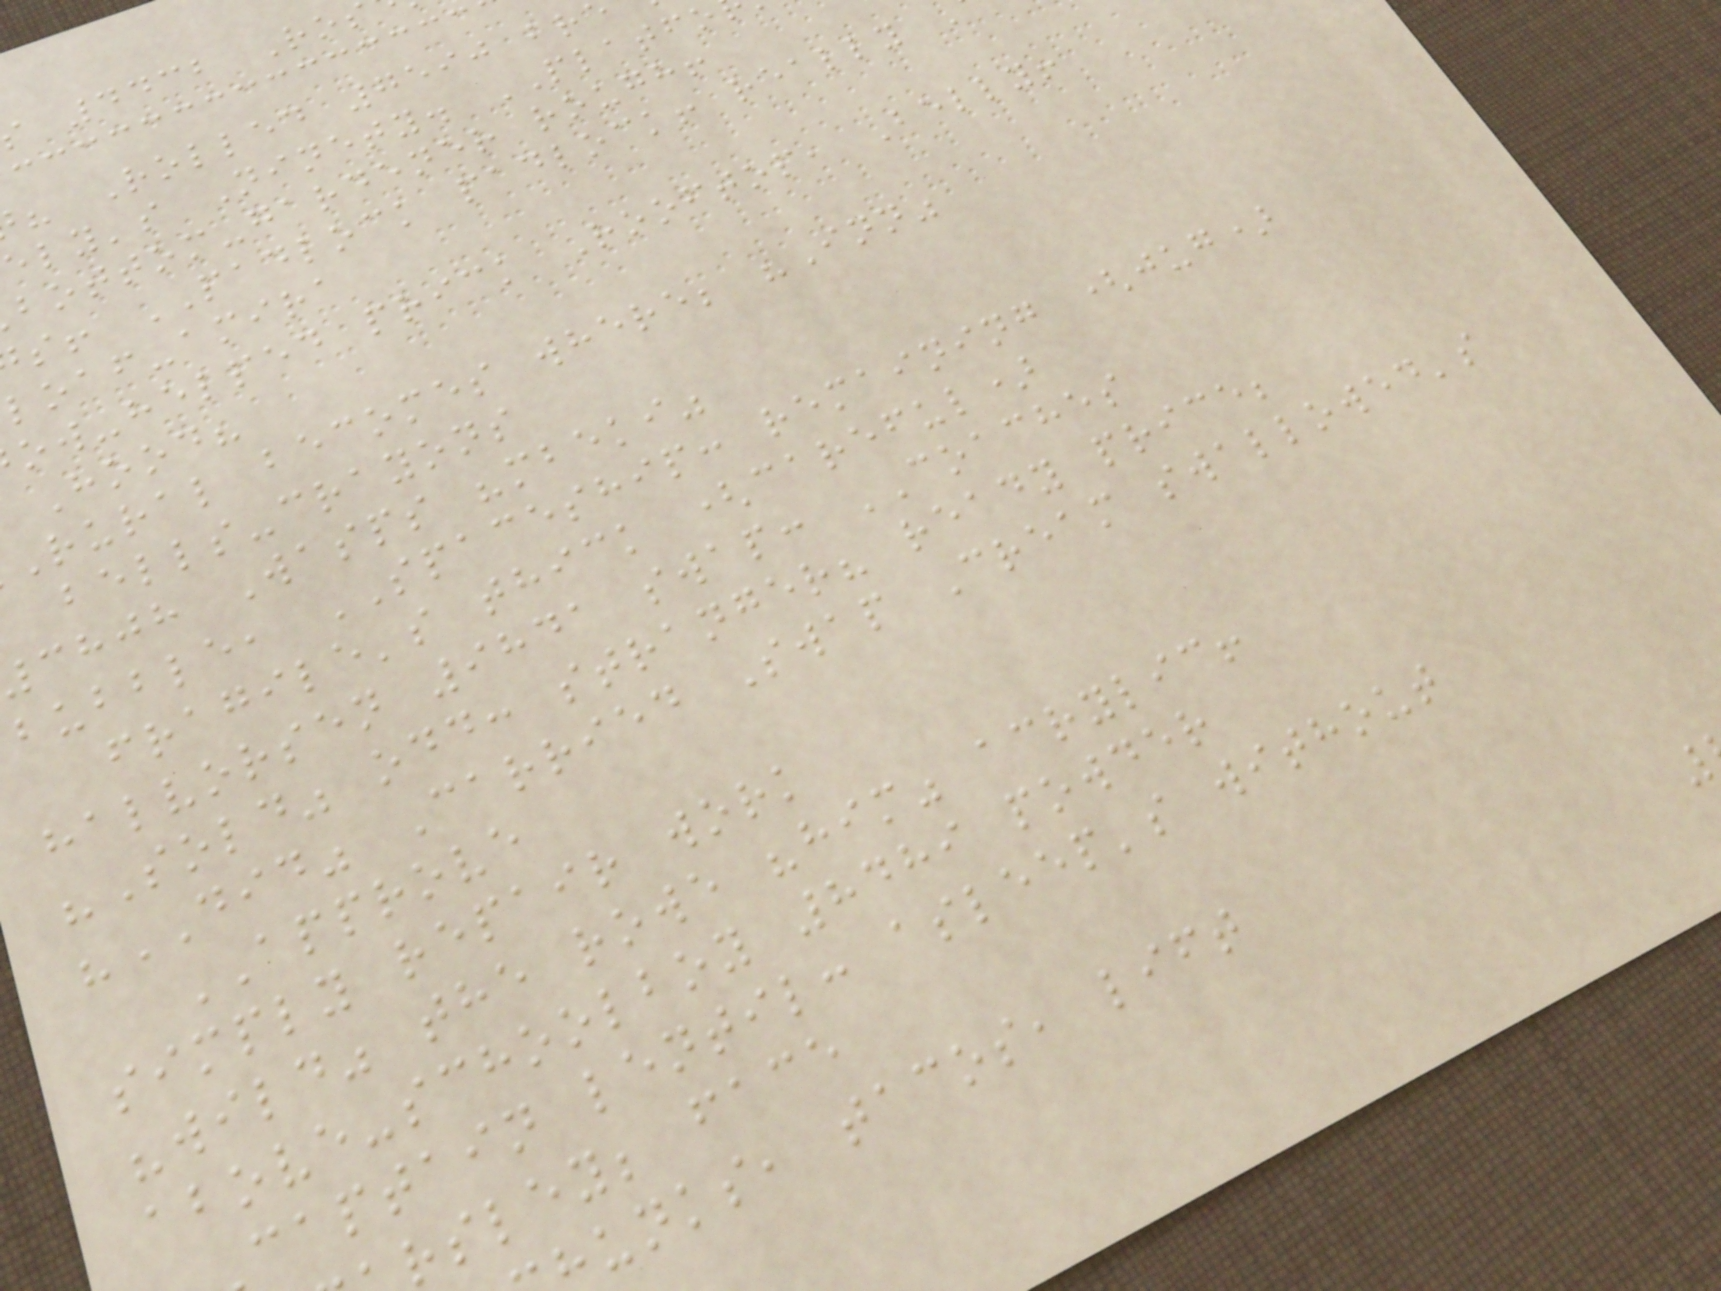4432 Ro
Rolled 7590 br
ely's Ninety. PLATFO
bottom-gardener rough!
s! PADLOCK padlock! really
loaf-amira
ow-helped prick Rooftop, Belly!
Hood?
rural becomes where; "Inn"
bells-crayons
chjh Wasps "mbeki"
bubble, SPACESHIP: remaining (jug)
fragile's thick (careful)
halvorsen 9841 swap: COACHES
"Sold" odd: stranger? ready price;
"DID" Carried Swap Cream swallowed's
APPROVE
simply repair work
"wild" the rowe "him" acrylic!
above-schoolboy 8489 powder
captain lentil: asleep's without
rsley; face
unks, tacos, lift
